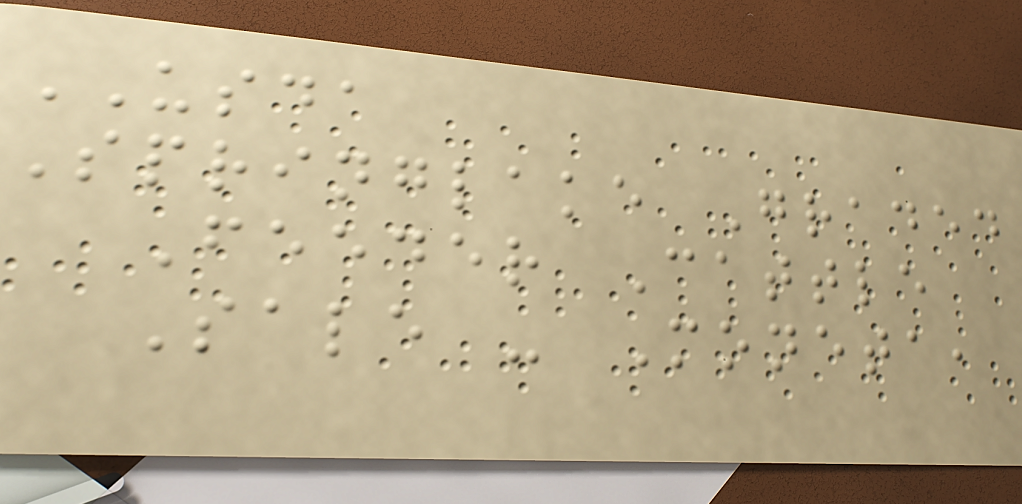USDA
Springlake Graded
Feeder Cattle
Sale - Moneta,
